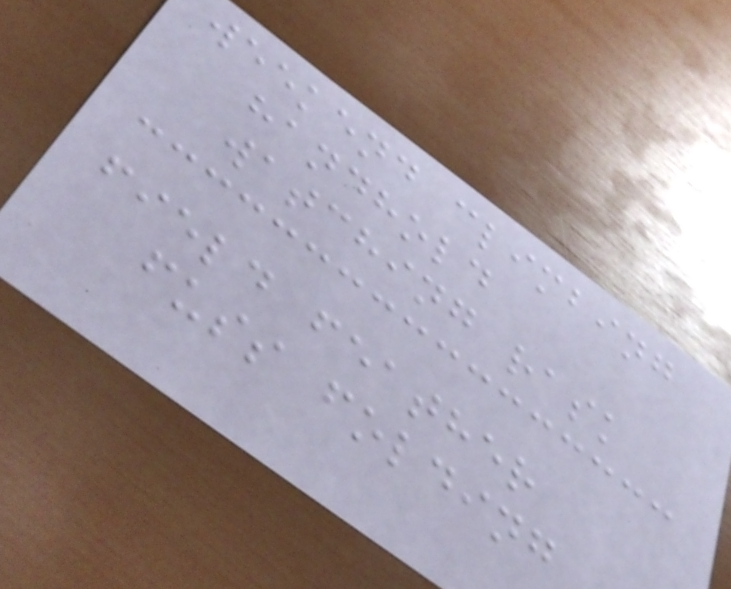weekend climbing
handhold
watching rask
field feather
fuss folding
